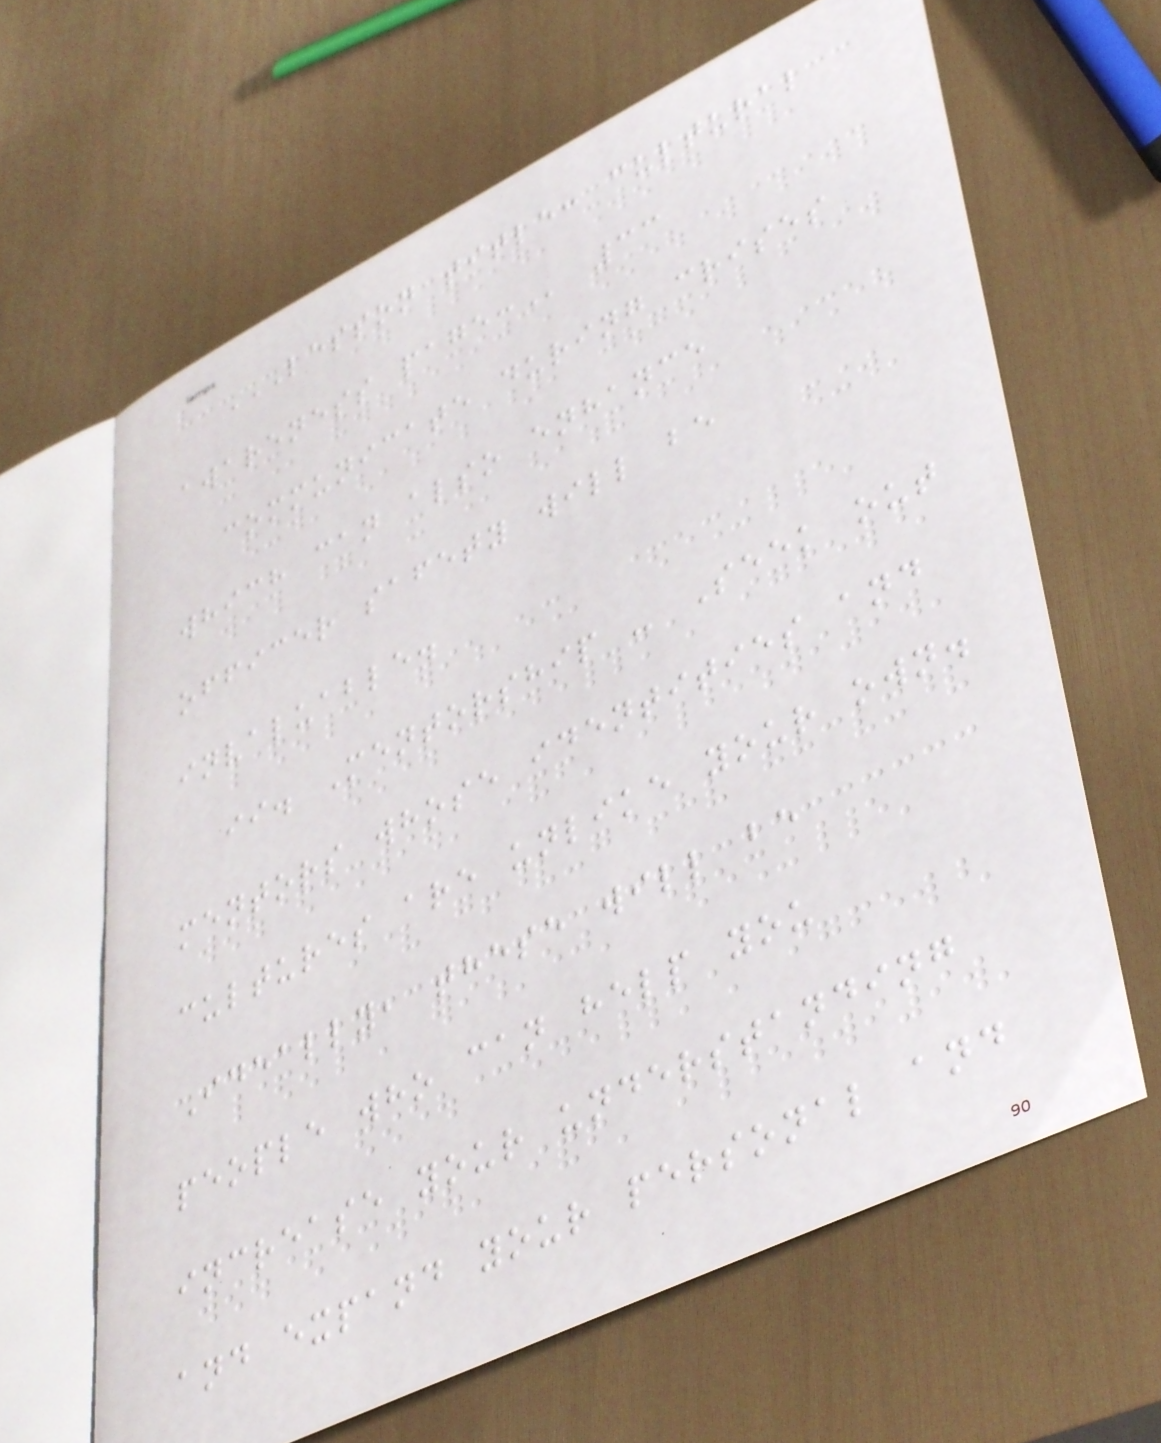LESSON TITLE: CULTURAL
AWARENESS PAGE: 33
communicate during crises
which can also enhance
officer safety will be
invaluable.
ii. Mentorship - Seek out
mentors whose identities and
cultures are unlike your own.
Ideally, these will be
people who can help you
increase your understanding
and expand your personal and
